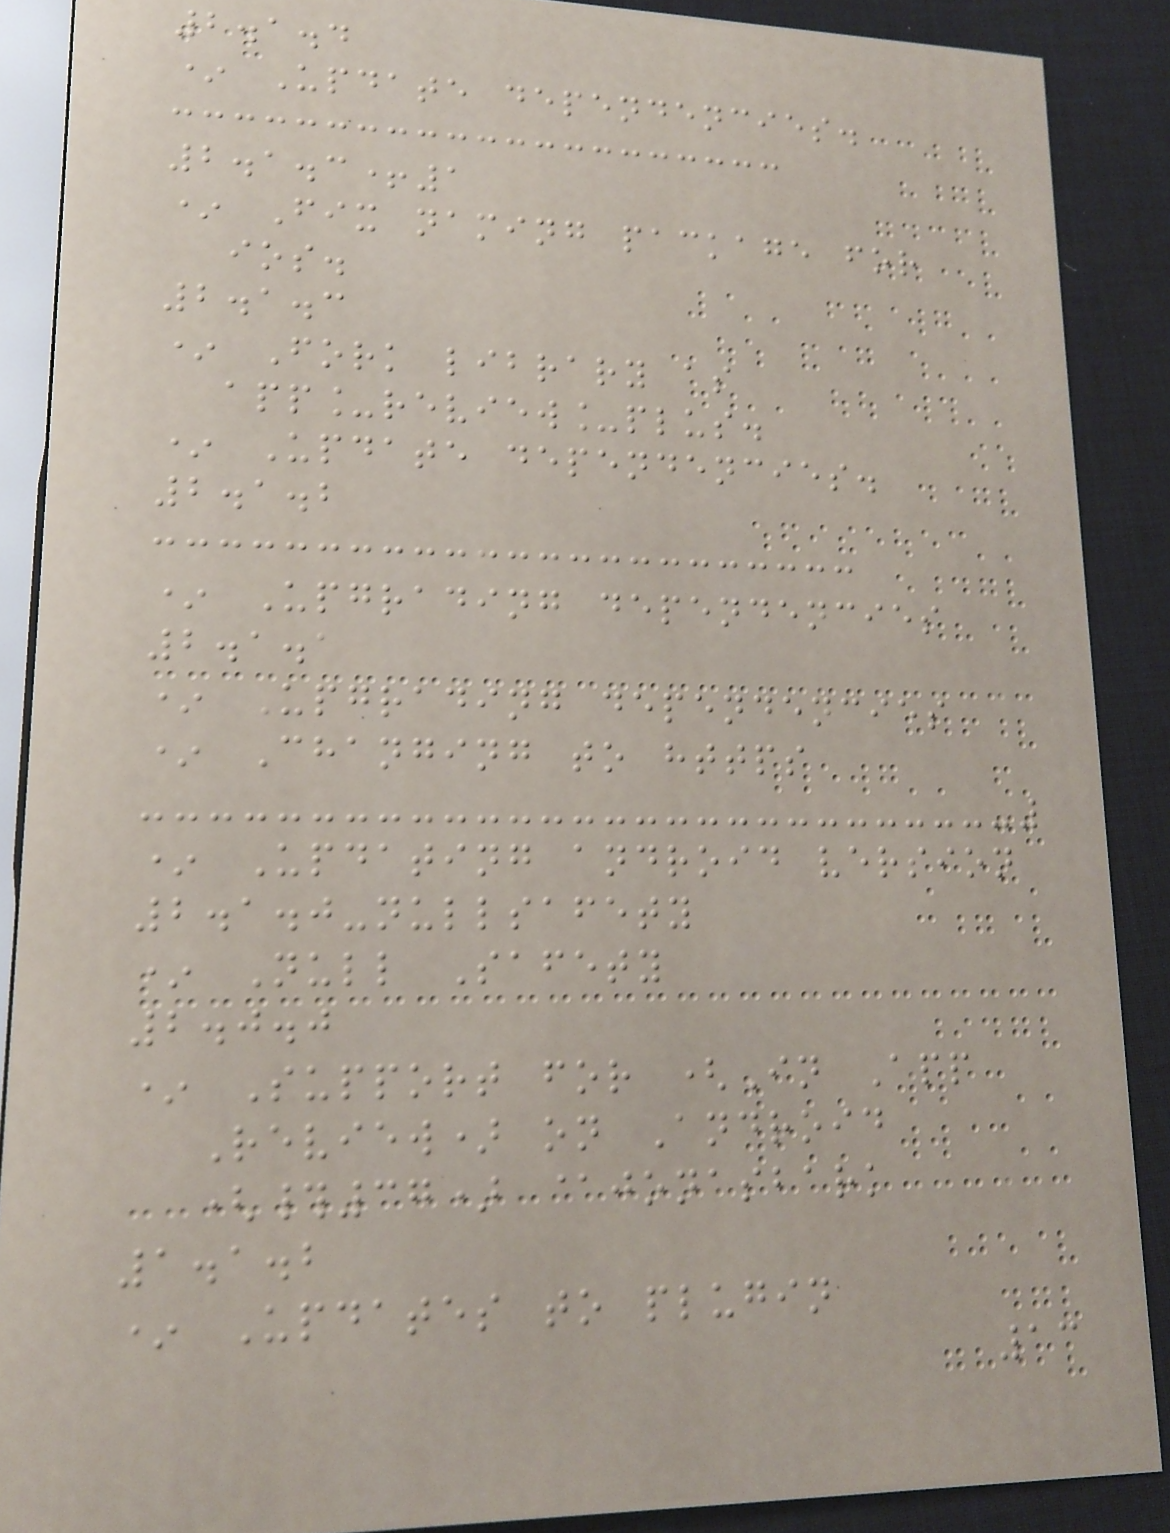2.1.4
* Update dependencies.
2.1.3+1
* Fix naming package for
ios.
2.1.3
* Fork library as
app_review_plus.
* Update dependencies.
2.1.2
* Upgrading dependencies
2.1.1
* Upgrading dependencies
* Changing to https
* Updating android version
2.1.0-nullsafety
* Null Safety
2.0.0
* Support for (In App
Review) on Android
(#37) @jonasbark
1.1.2
* Updates to plugin
13
